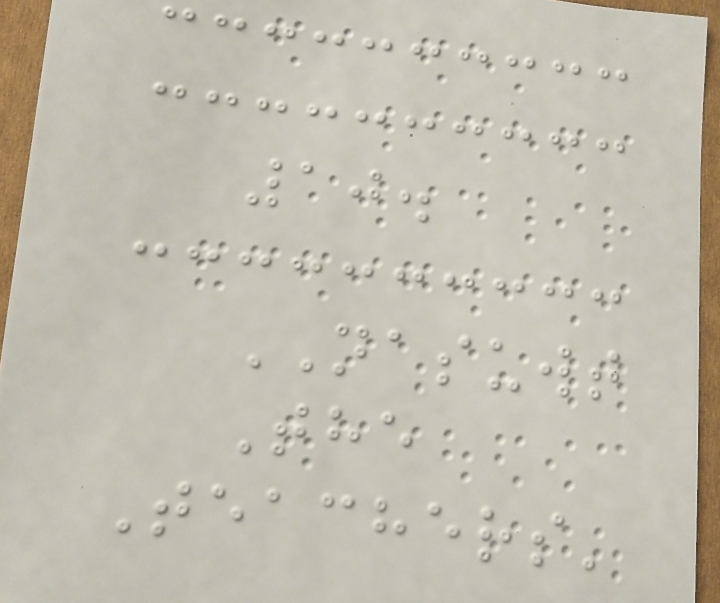10.
NASUWT
The
Teachers'
